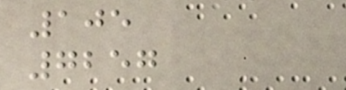105
7257
